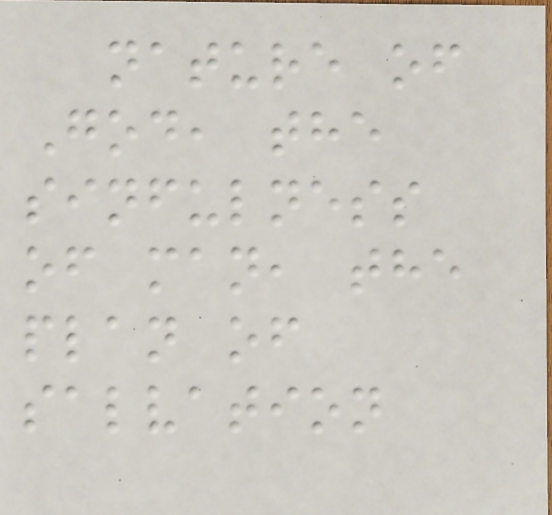nature of
God, the
sinfulness
of man, the
plan of
salvation
